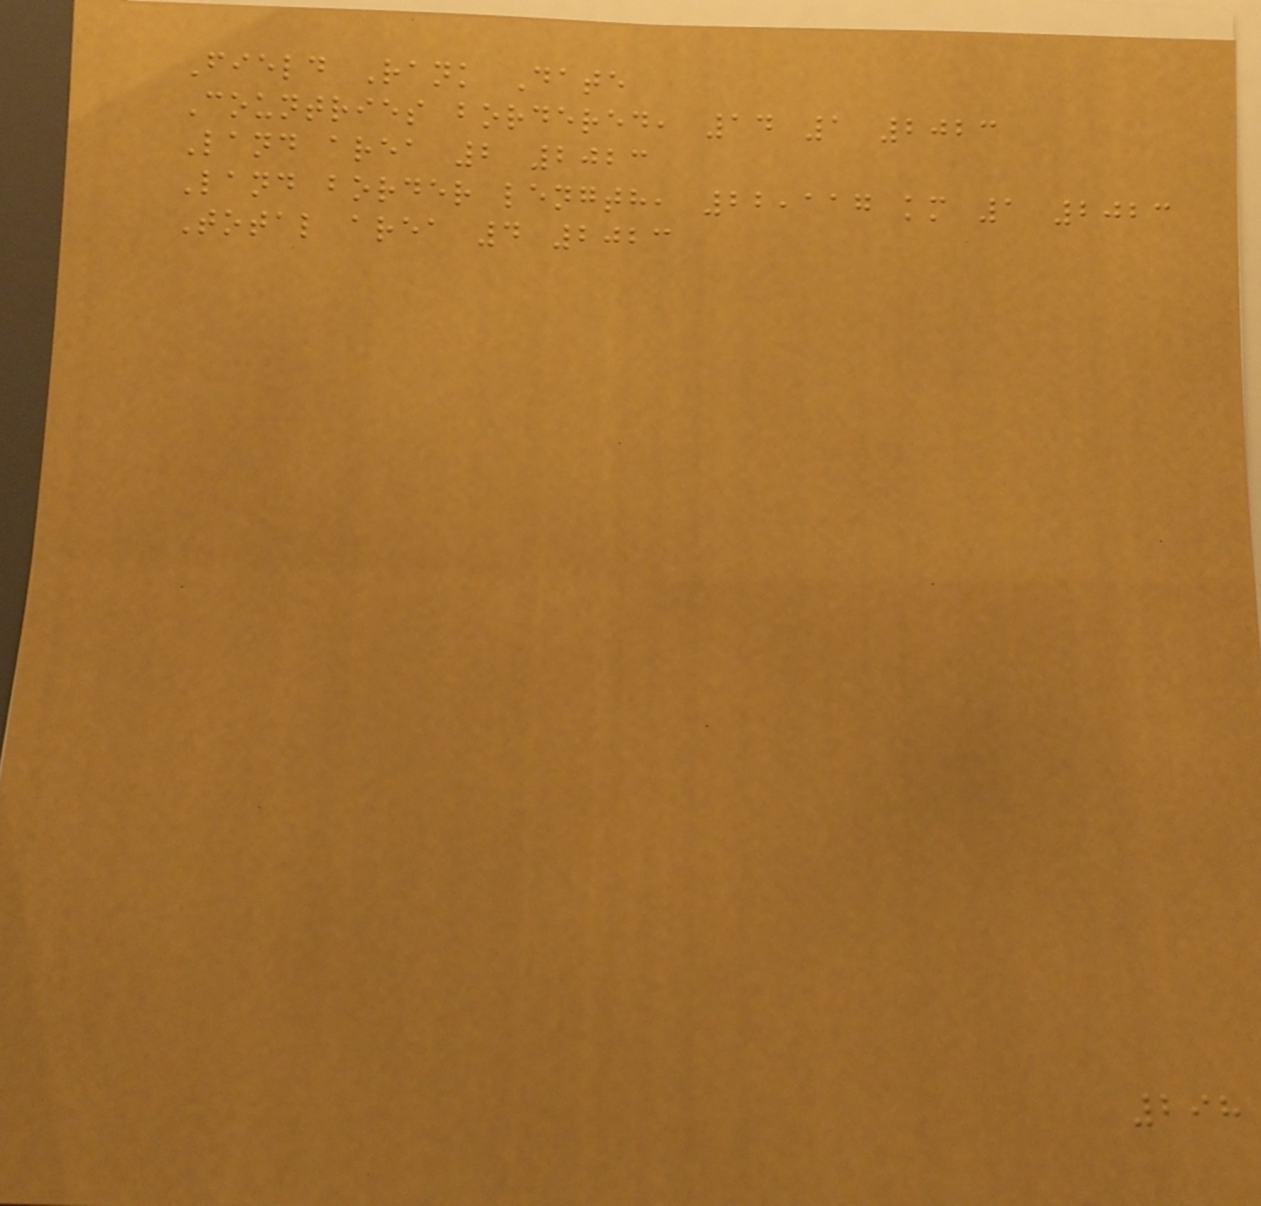Field Rank Date
Countries bordered, 14 1 2023
Land area 2 2023
Land border length, 22,117 km 1 2023
Total area 4 2023
298
